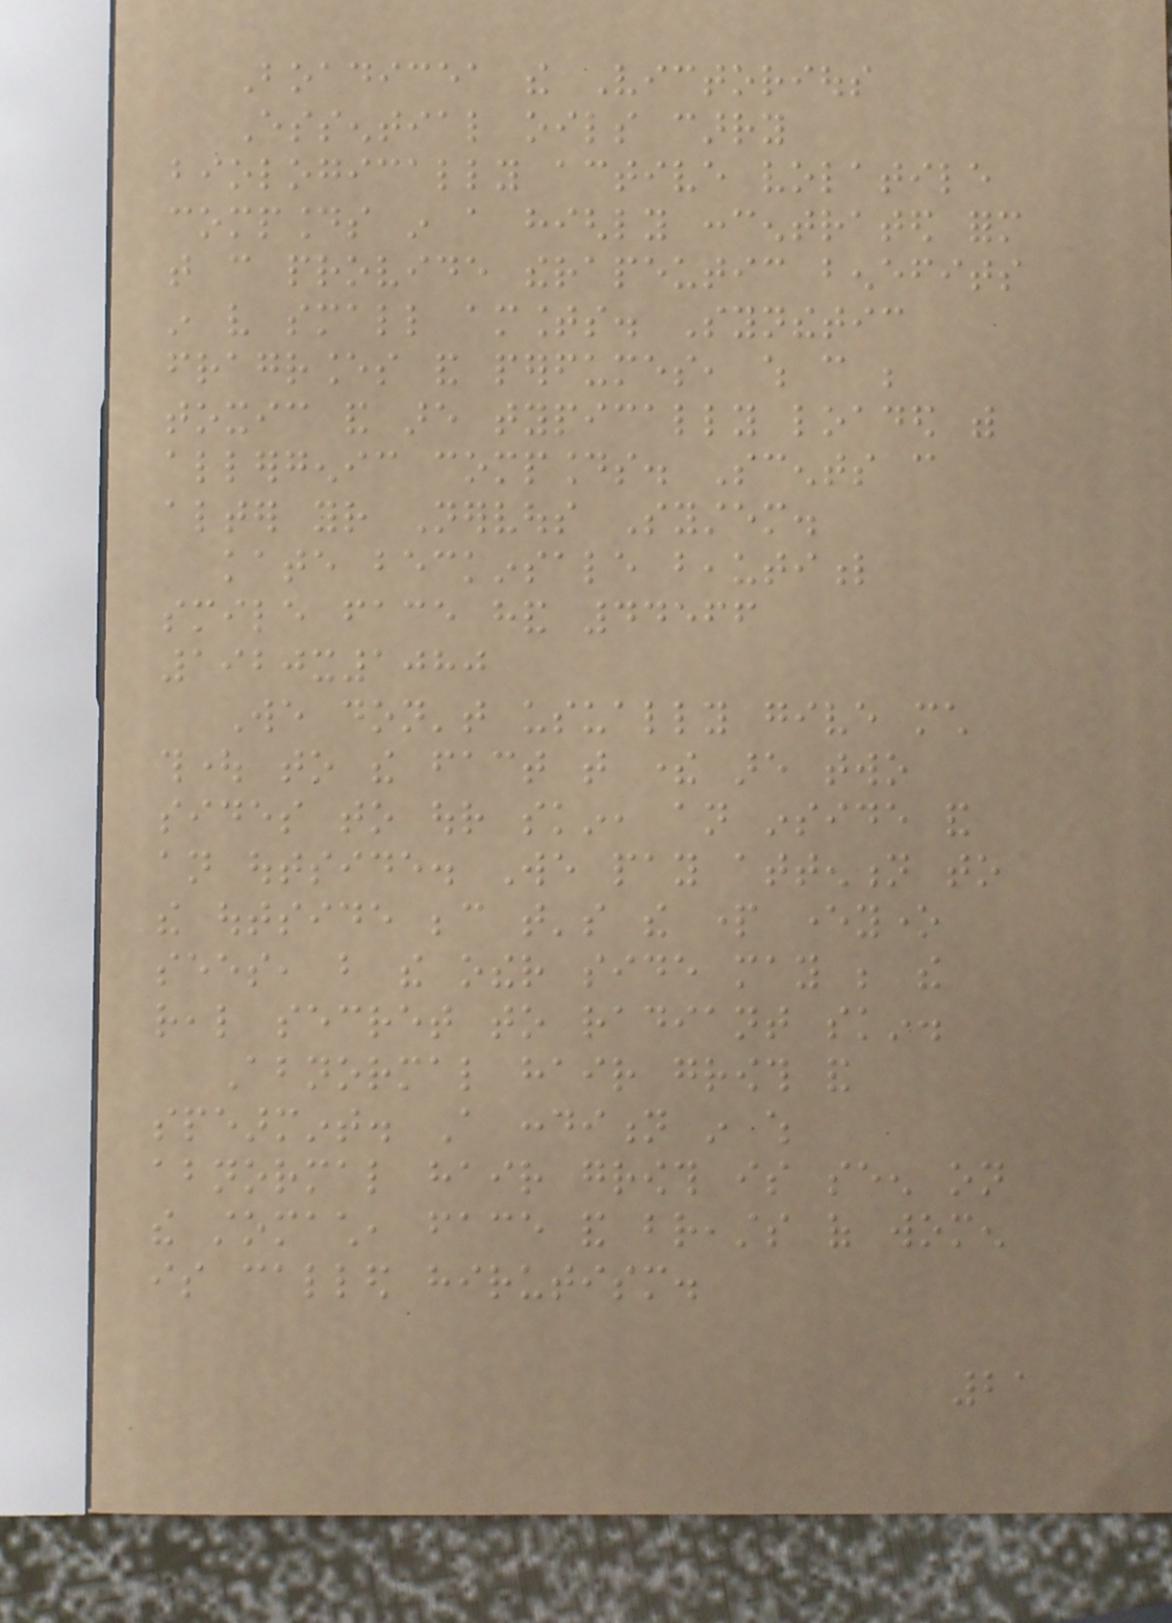Boadicea the Victorious
Essential oils carry
biologically active volatile
compounds in a highly concentrated form
that can provide therapeutic benefits
in very small amounts. Synthetic
fragrances and perfumes, which can be
toxic and are typically loaded with
allergenic compounds. Scents can
alter your Nervous System.
kate beckinsale beautiful
smile face hand 44566
1920x1080
We don't usually give much
thought to the fact that there are two
sides to our skin, an inside and
an outside. We pay attention to
the outside because that's the part everyone
sees, but the other side may be the
real secret to radiant skin.
Abnormal hair growth and
spearmint. A condition in which
abnormal hair growth is seen on
the stomach, face and breasts of women
is called hirutism.
21
